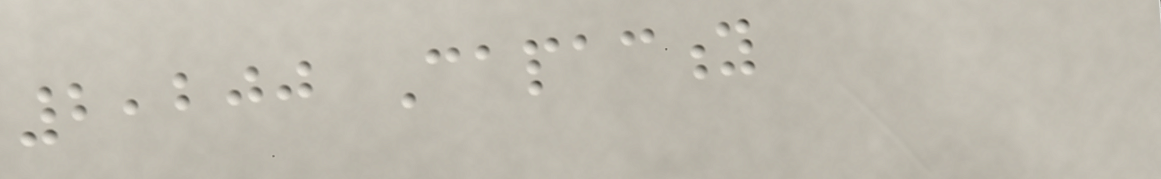2,200 Capacity
